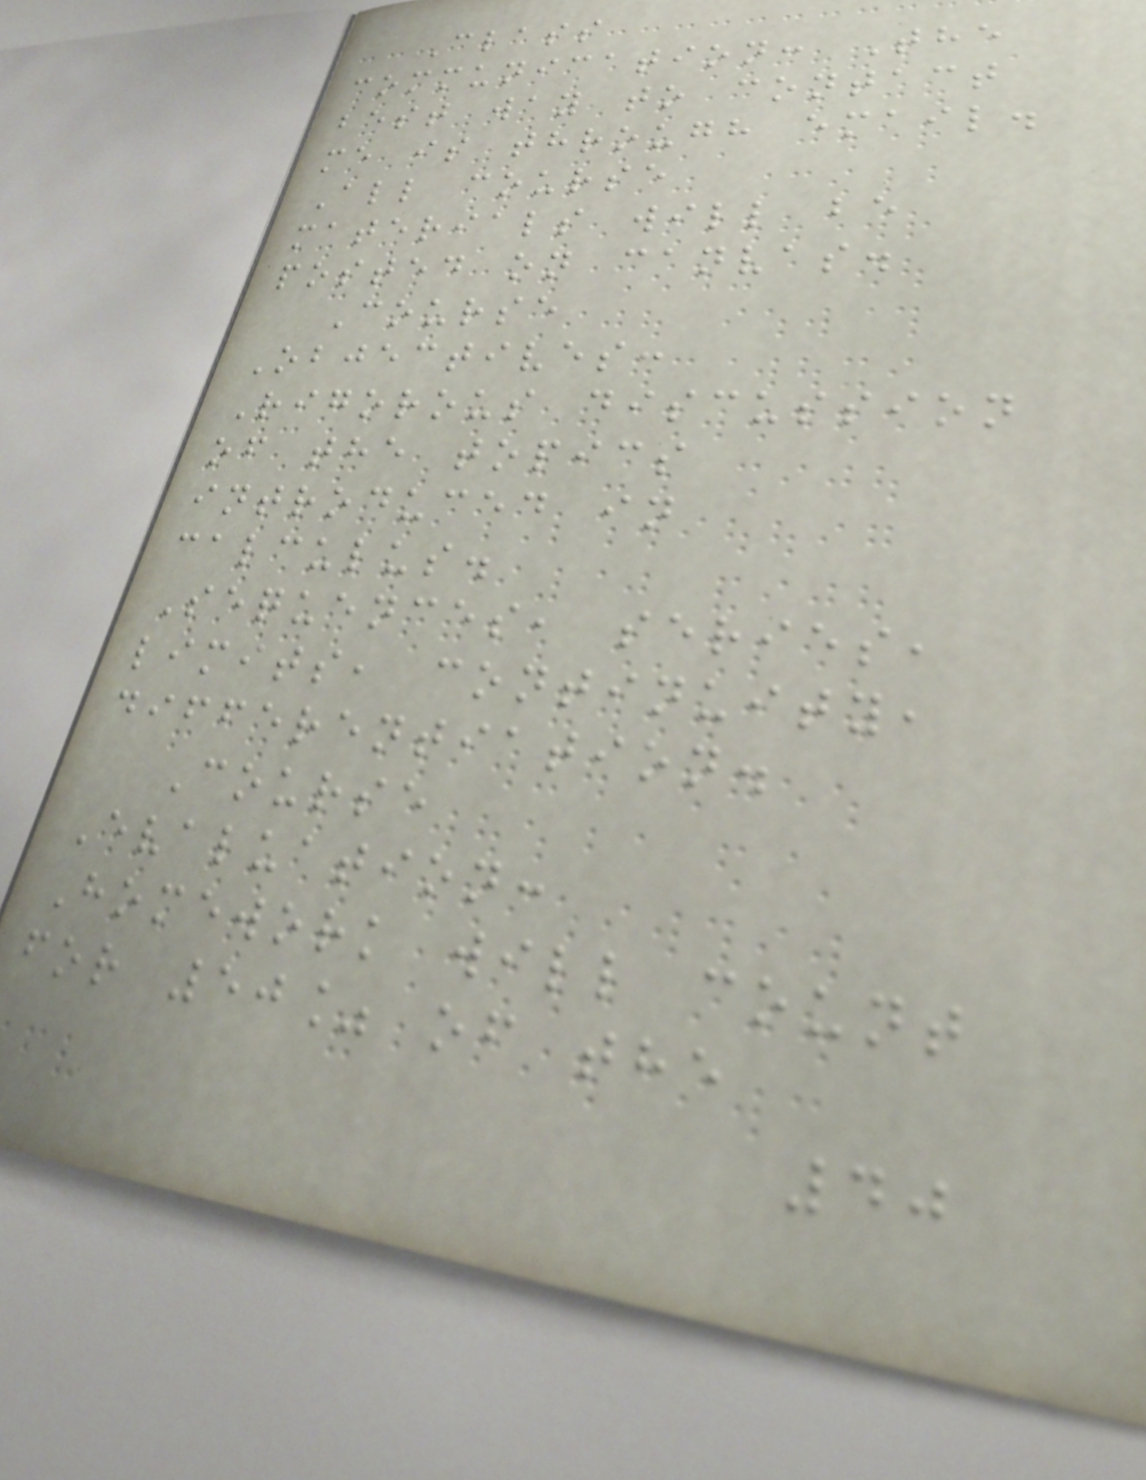Class
communication: The
best way to contact
me is through email.
All course
materials will be
posted on canvas.
Course
Objectives:
Rigorous discussion
of the topics
introduced in
calculus.
Sequences, series,
limits, continuity,
differentiation.
Course
Evaluation:
Homework will count
for 50% of the
40
